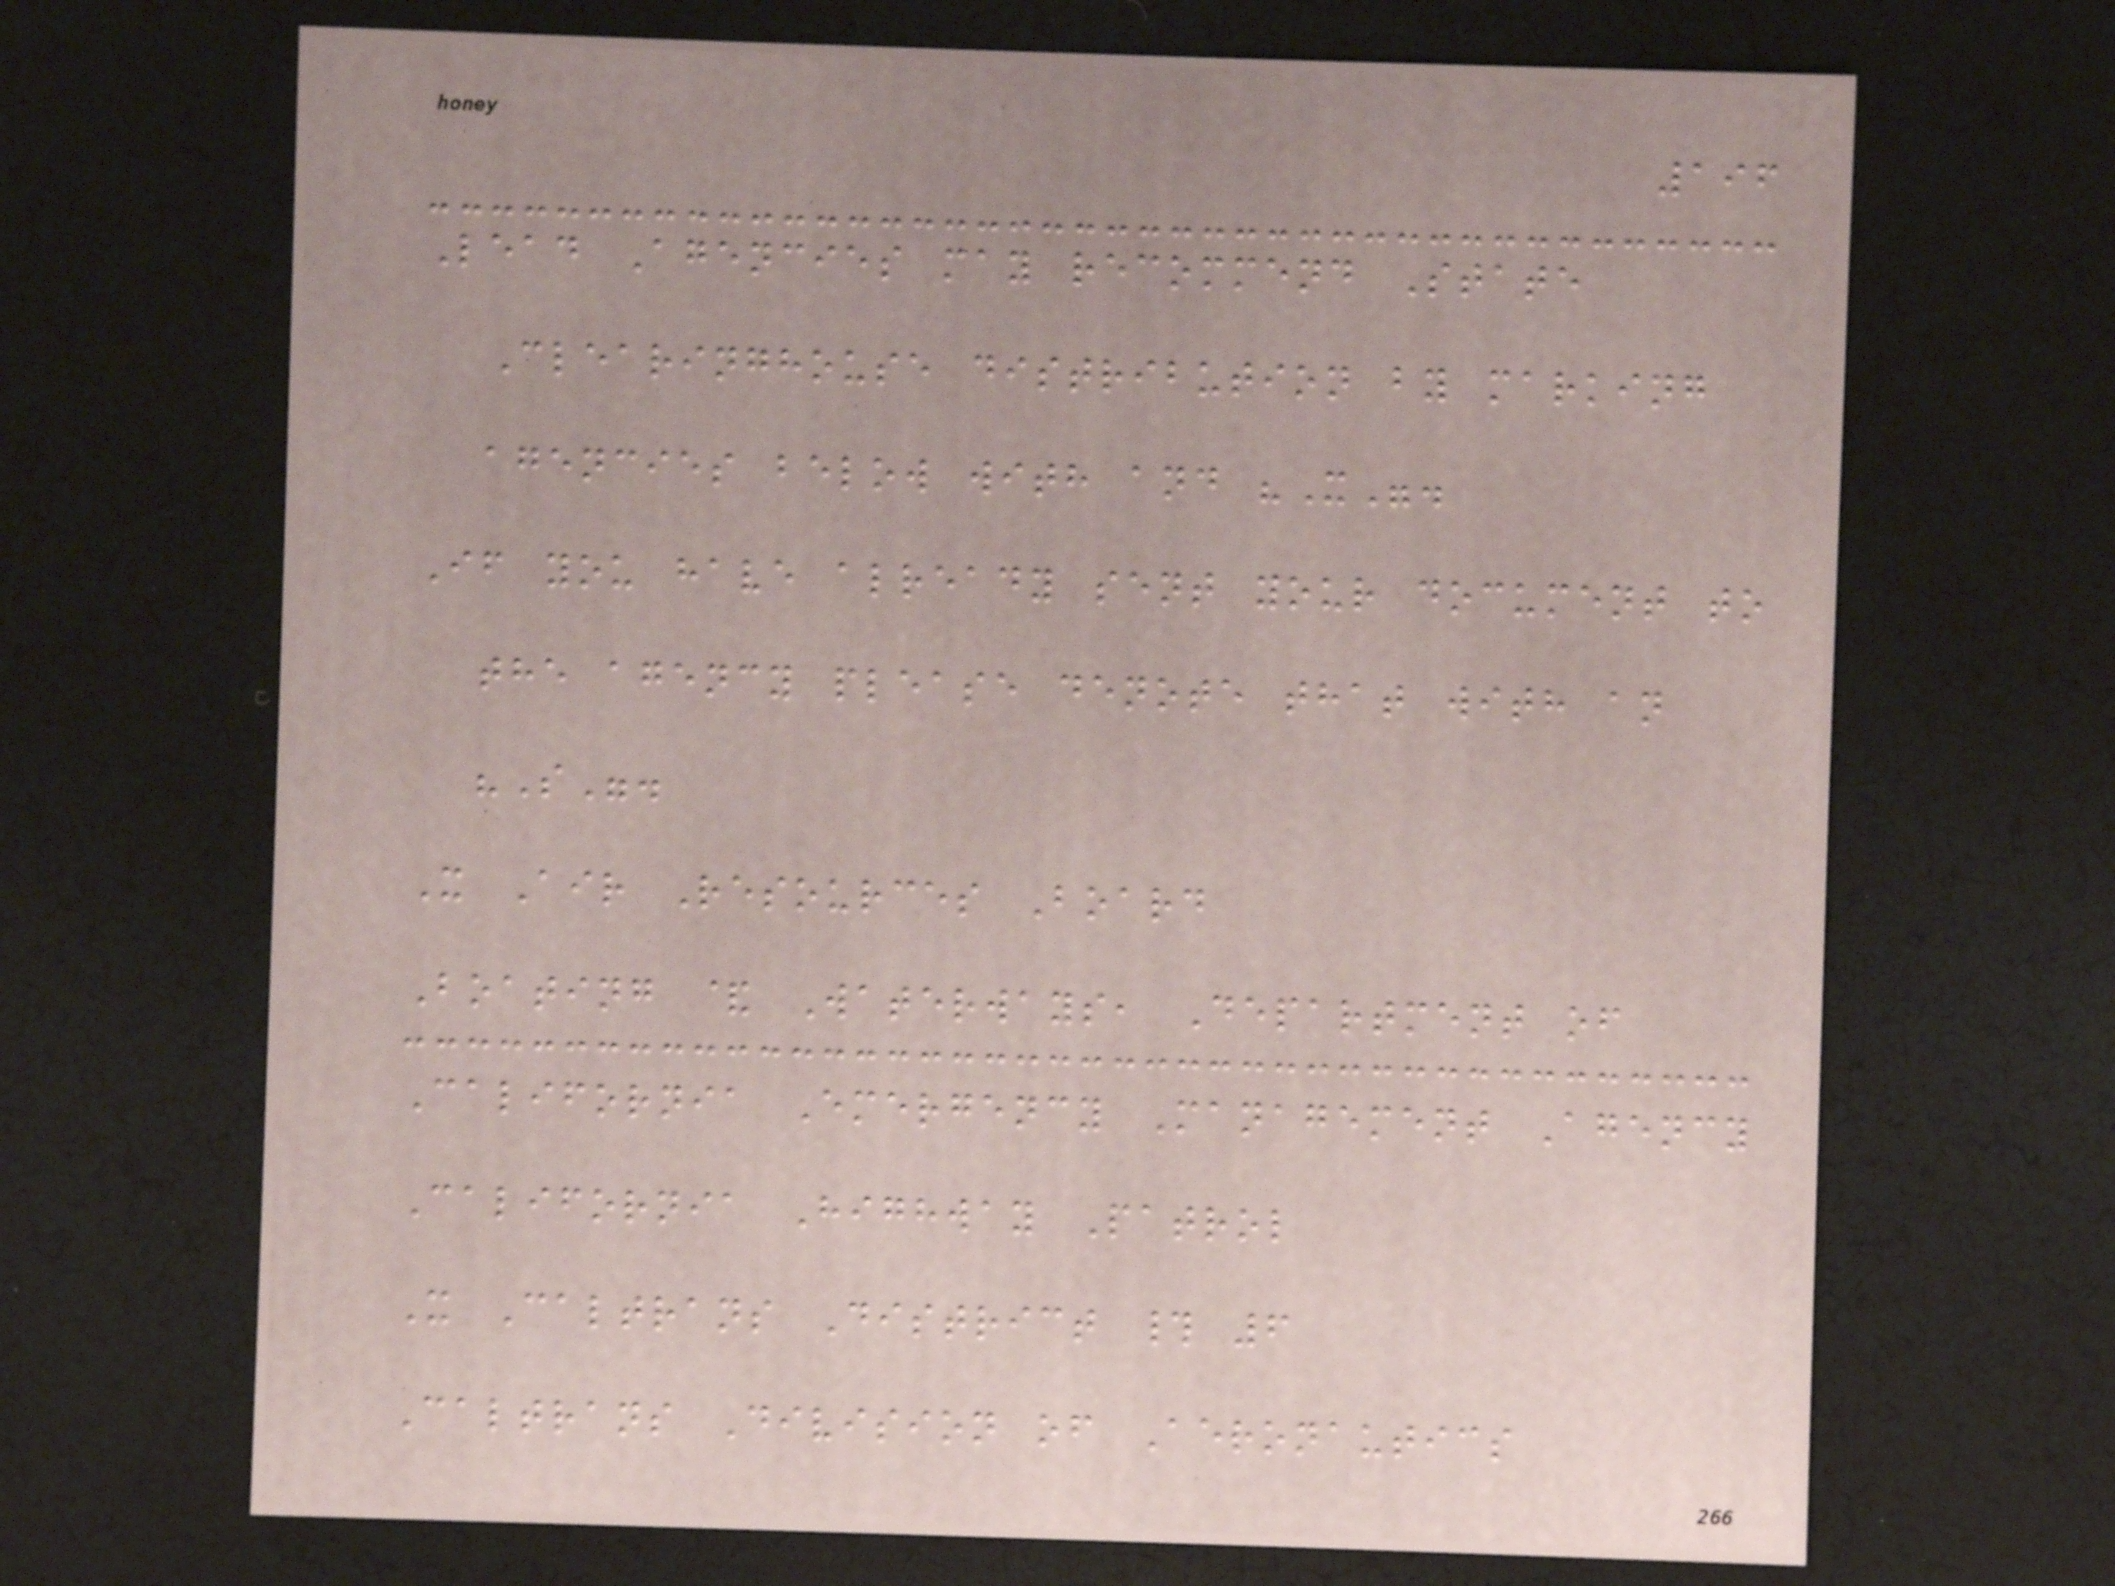196
Lead Agencies may recommend State
Clearinghouse distribution by marking
agencies below with and "X".
If you have already sent your document to
the agency please denote that with an
"S".
X Air Resources Board
Boating & Waterways, Department of
California Emergency Management Agency
California Highway Patrol
X Caltrans District # 6
Caltrans Division of Aeronautics
